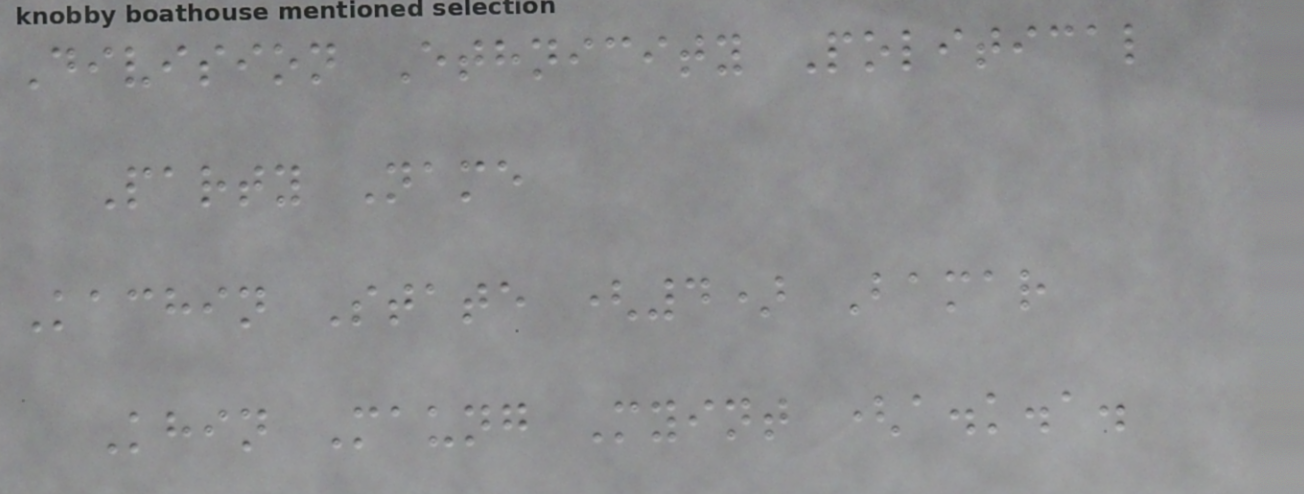Division Ethnicity Political
Party Name
Kachin State (4) Bamar
Khin Maung Myint (a.k.a.
